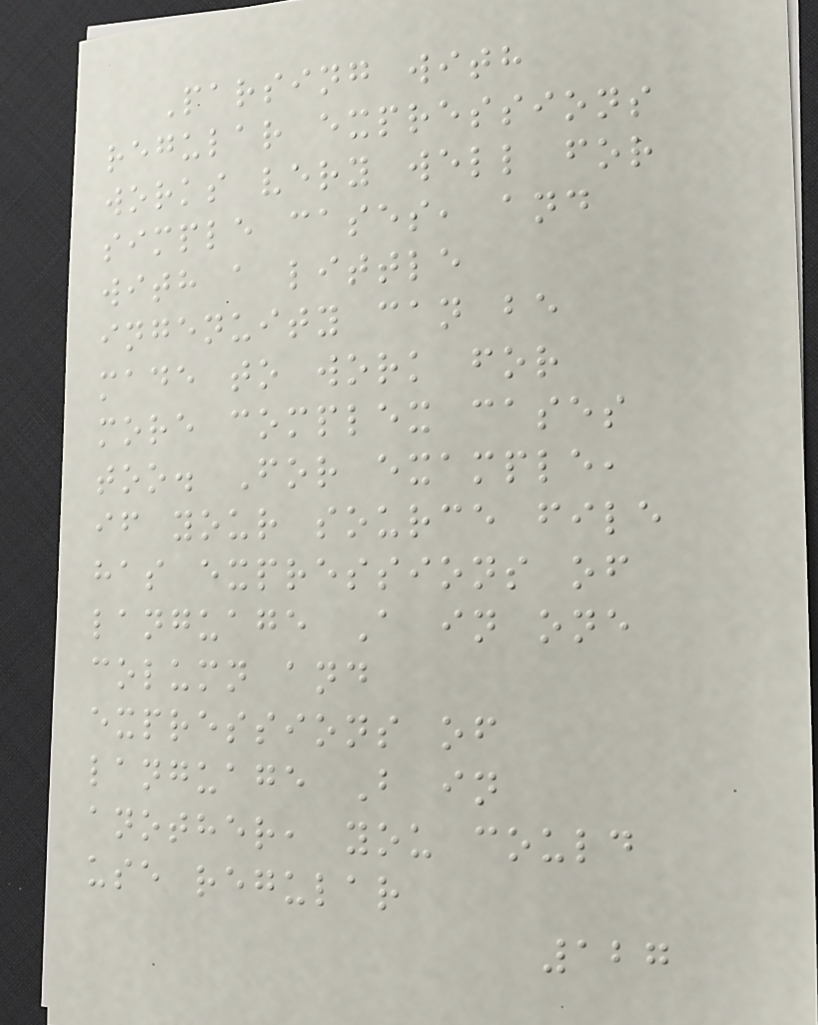Parsing with
regular expressions
works very well for
simple cases, and
with a little
ingenuity can be
made to work for
more complex cases
too. For example,
if your source file
has expressions of
language A in one
column and
expressions of
language B in
another, you could
use regular
127
